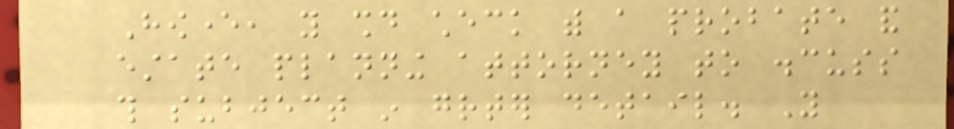However, you should check with a probate and
estate planning attorney to discuss
this subject in greater detail. You
